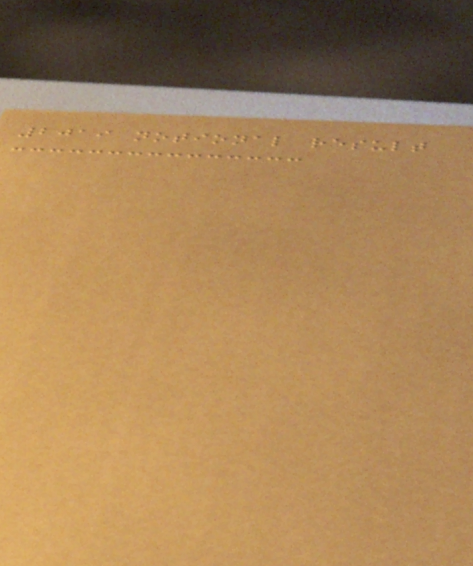2019 notional result
